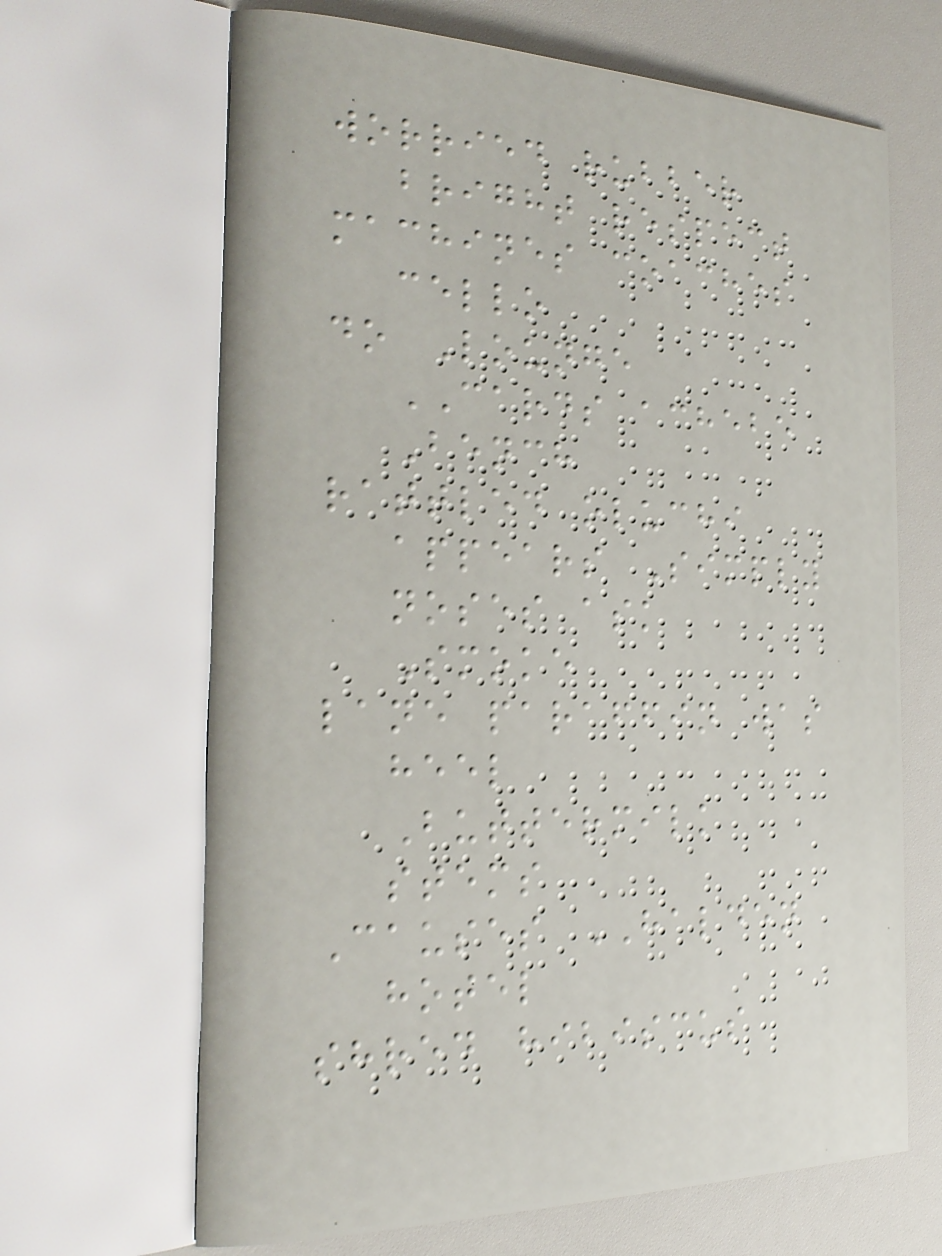worried rubber
bright respect
machines coaches
cello
do Lounge
CARDS achebe
Bench
rattled oluchi
appears Simply
noses ask
Smoke
lane paraffin was
heel
Buttermilk
stems
Causes HALDEN
hotel
shred hibiscus
